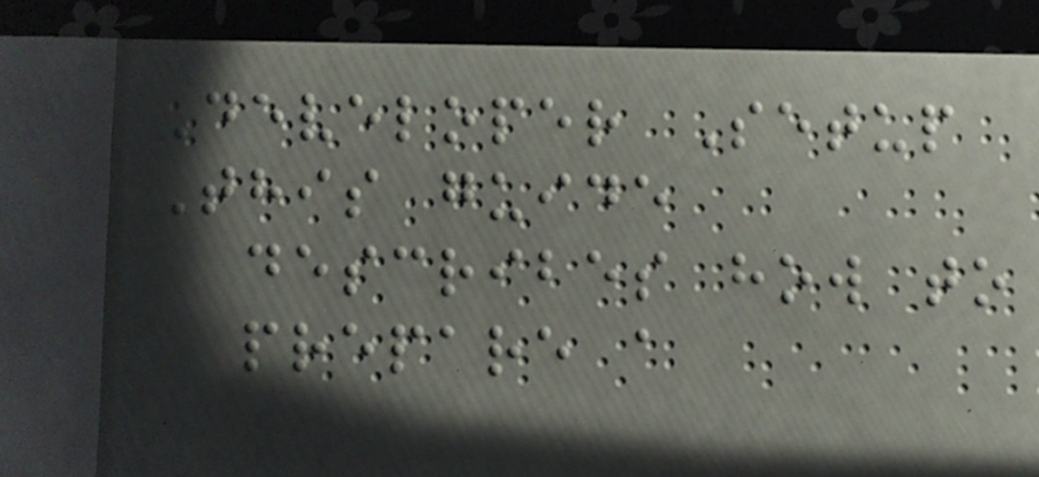Developer Setup
This guide
describes how to
prepare a
